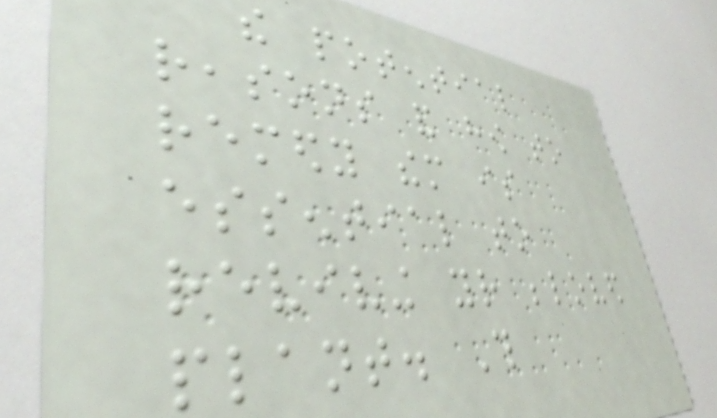the potential
reasons and how to
remedy them is
essential to
reviving your beloved
plant. This
